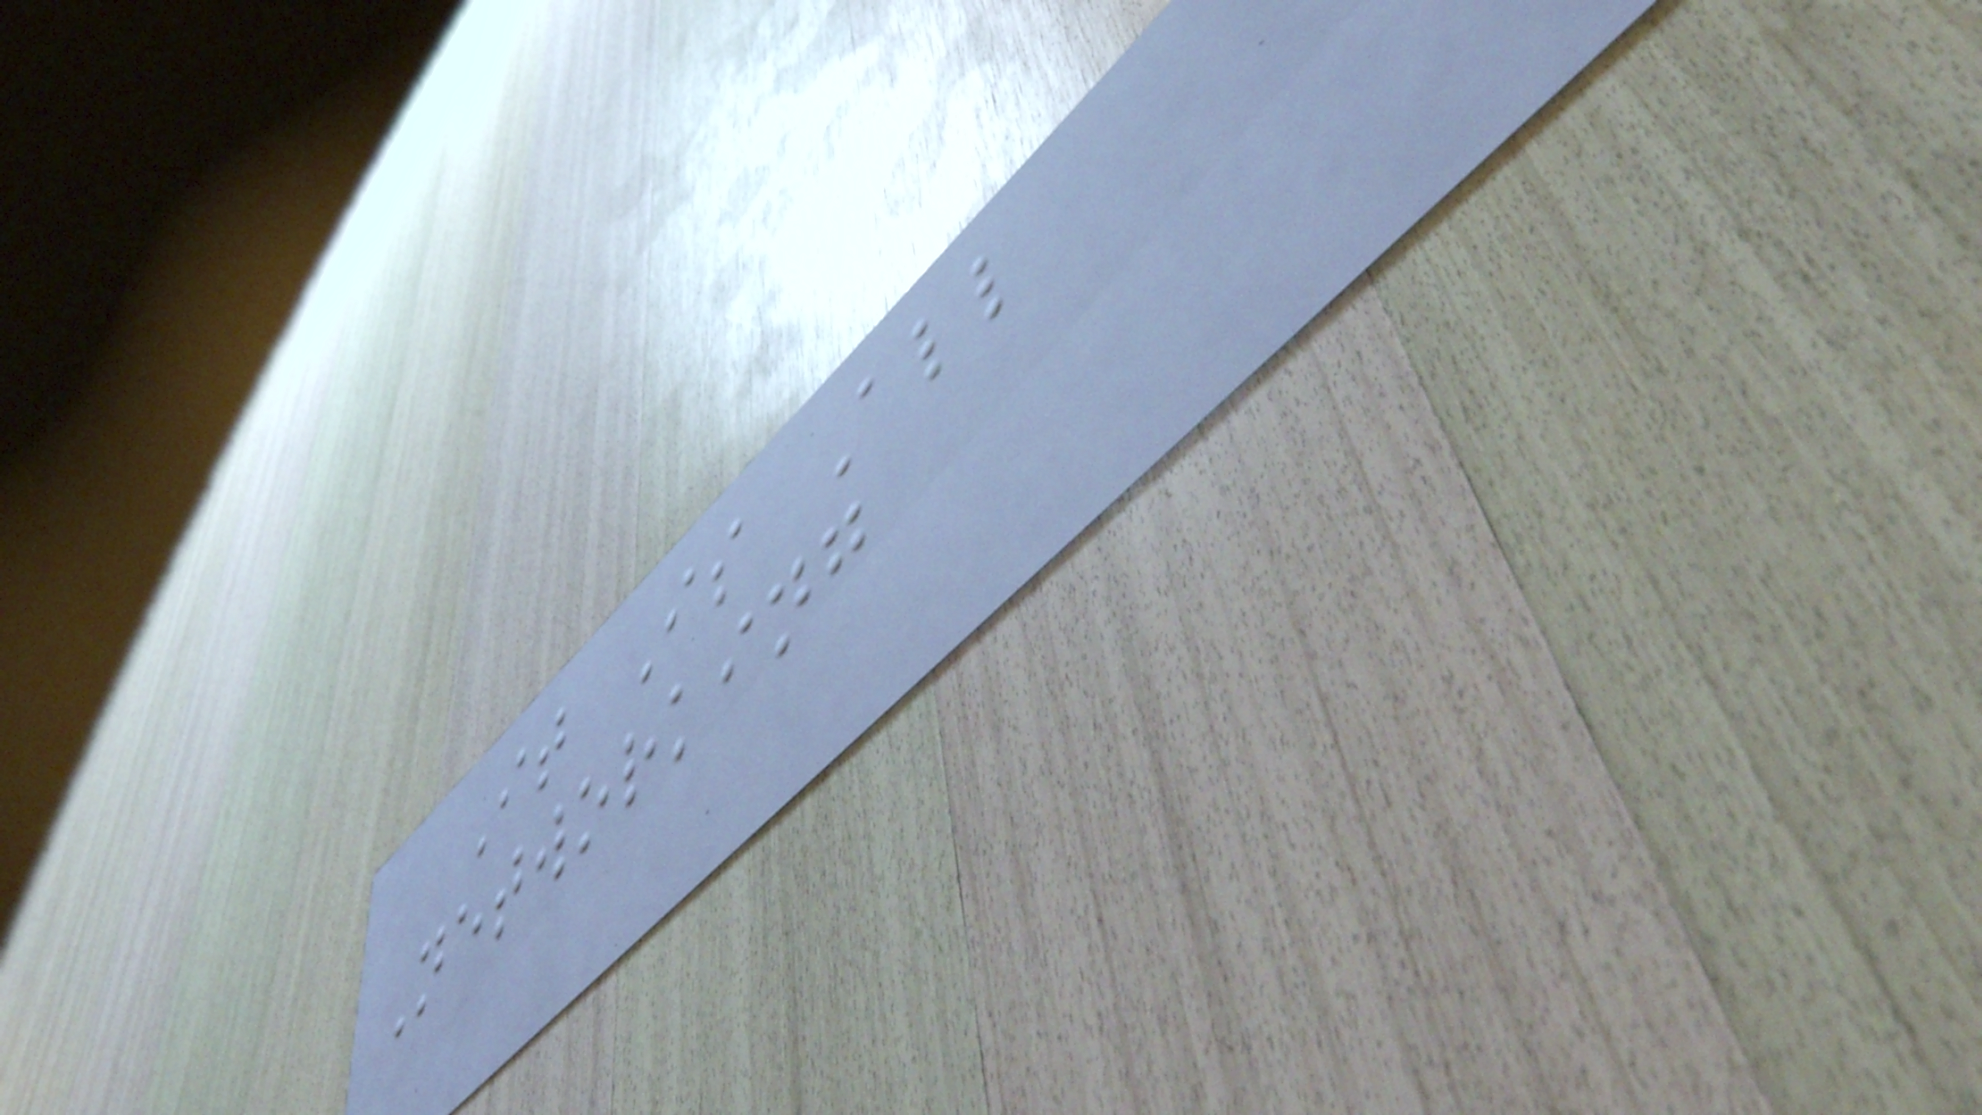It Is All
Networking
